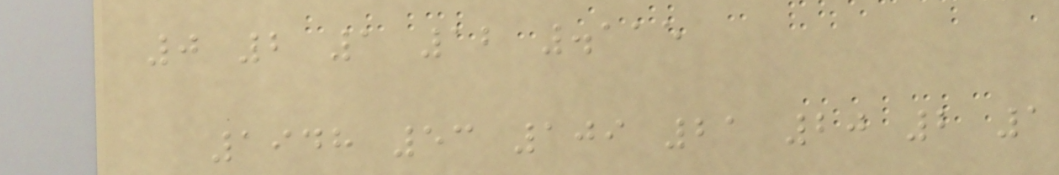0 2 1 12 .115
1948 53 109 21 20 2 1
